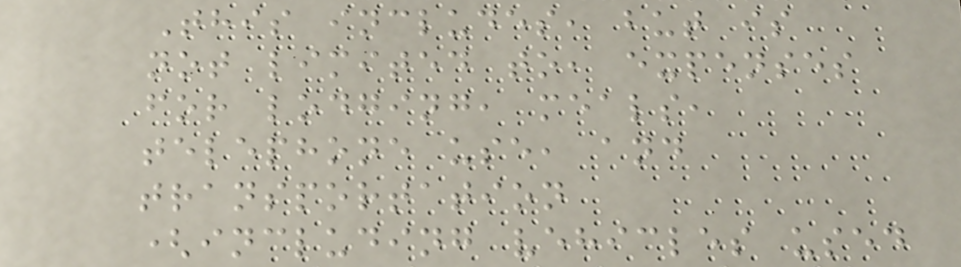This includes, but is
not limited to, expenses
for lodging, meals,
telephone use, and
transportation
(including vehicles used
